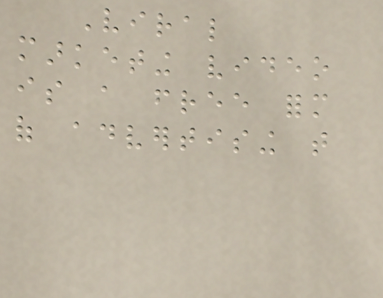Viral
marketing video
is a free form
of advertising that
